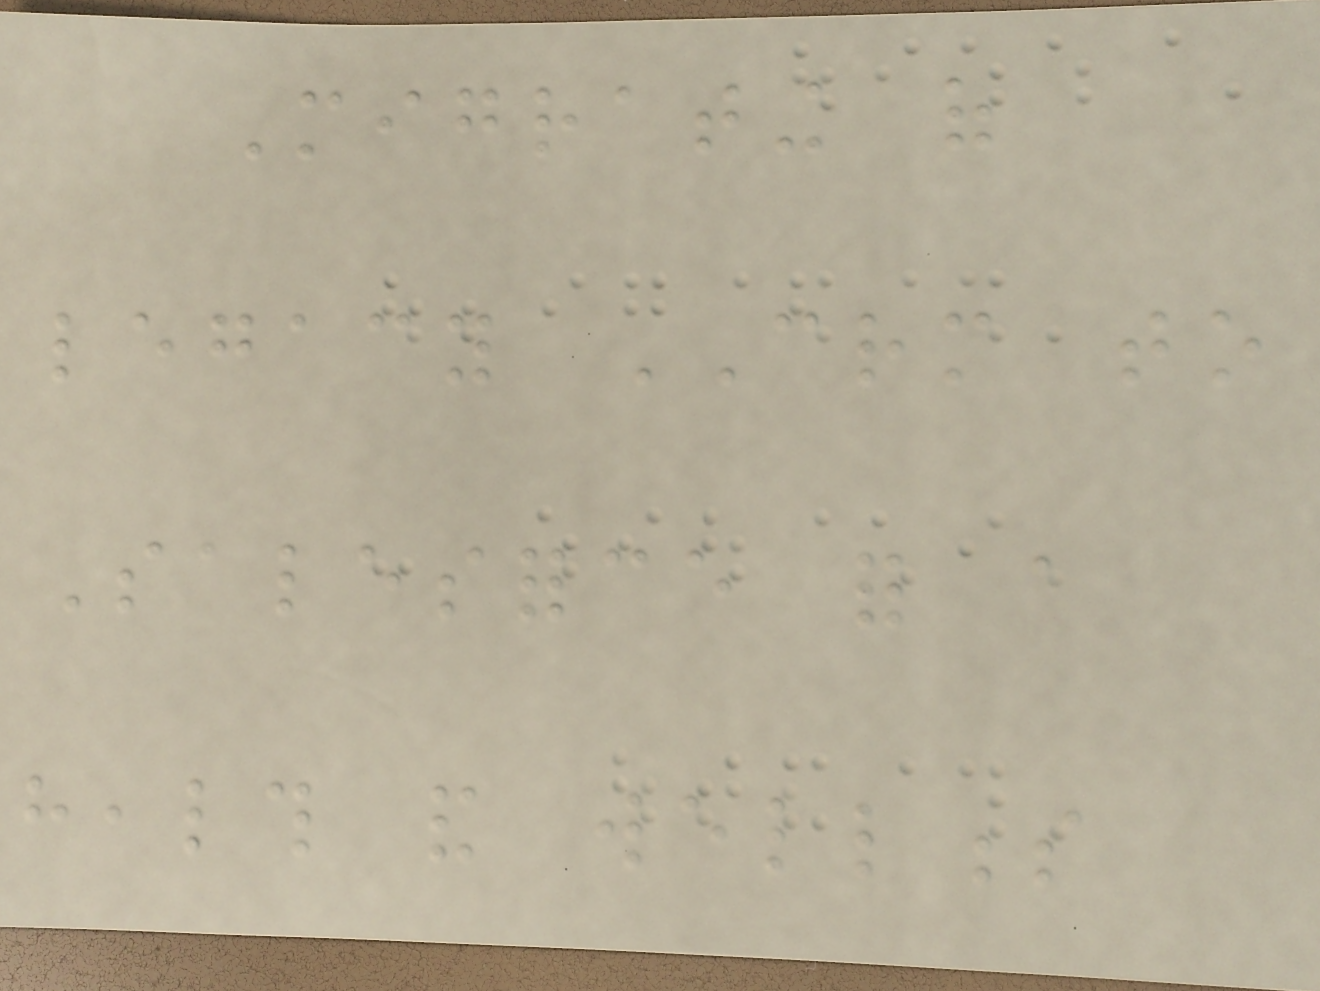Migrating of
legacy CRM to
Salesforce for a
health and wellness
